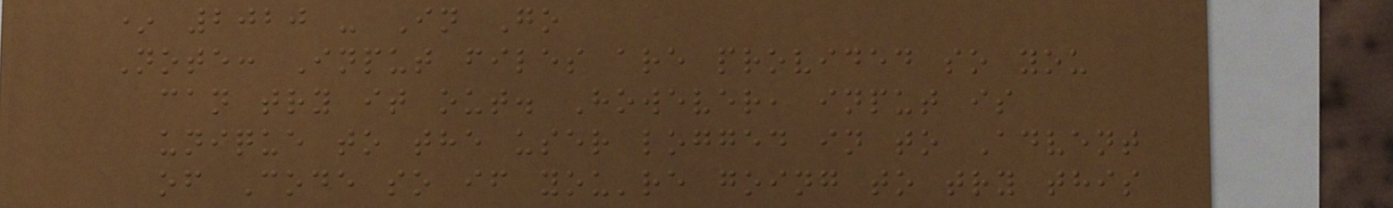* 2020 - In Go
Note: Input files are provided so you
can try it out. However, input is
unique to the user logged in to Advent
of Code so if you're going to try this
